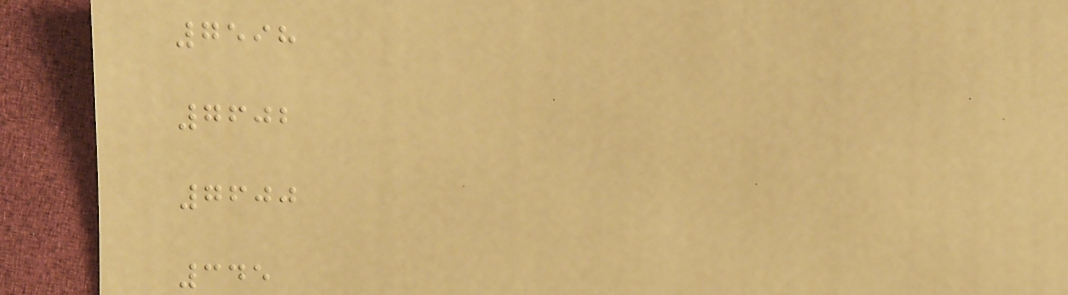7598
7602
7600
345
